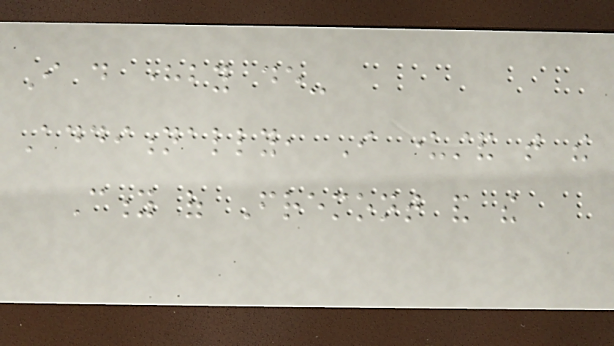I do hereby de-
Additionally, I understand that the
City of Fremont and the
